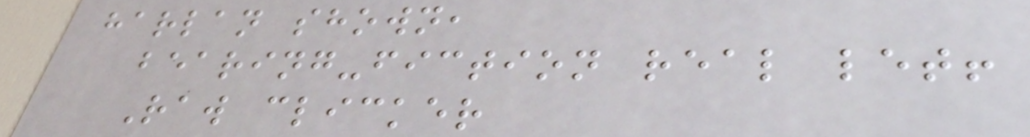harlan shown,
bearing-fiction real let!
Raw clicker
